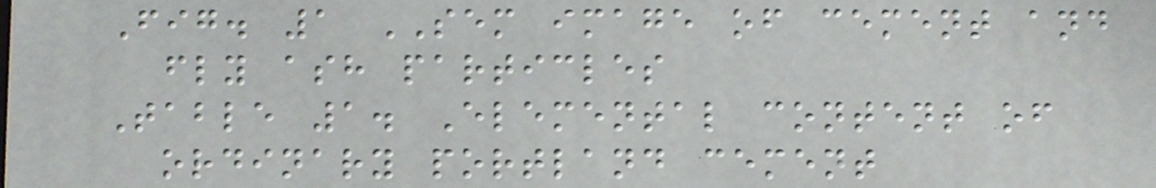Fig. 1 SEM image of cement and
fly ash particles
Table 1. Elemental content of
ordinary portland cement
